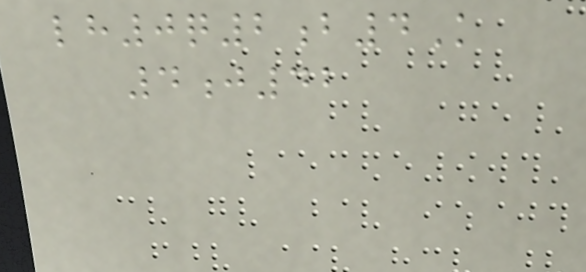lh0q2b4K
4j42
